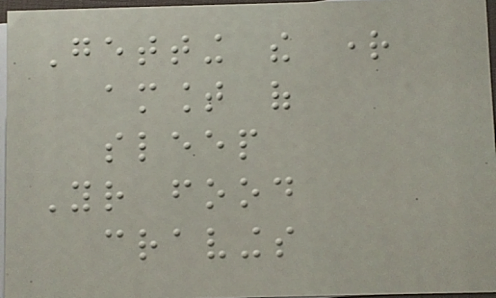Getting the right
amount of
sleep
Your food
cravings
